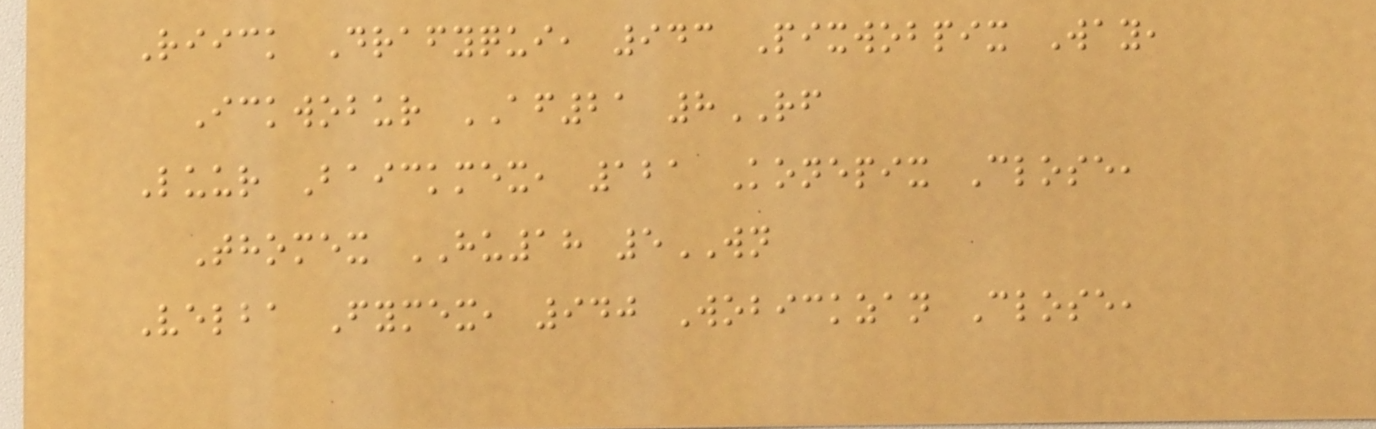Riick Drafyqui, 943 Pixwobpix Way,
Ickwobur AF21 8RF
Luur Baickmex, 121 Konepix Close,
Thomex HU18 5WN
Velba Fymex, 940 Wobickzan Close,
